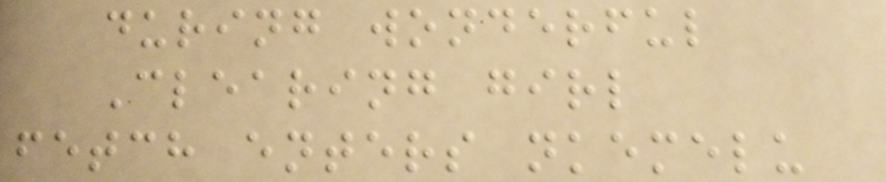during wonderful
Clearing girl
fetch enters nkemelu
